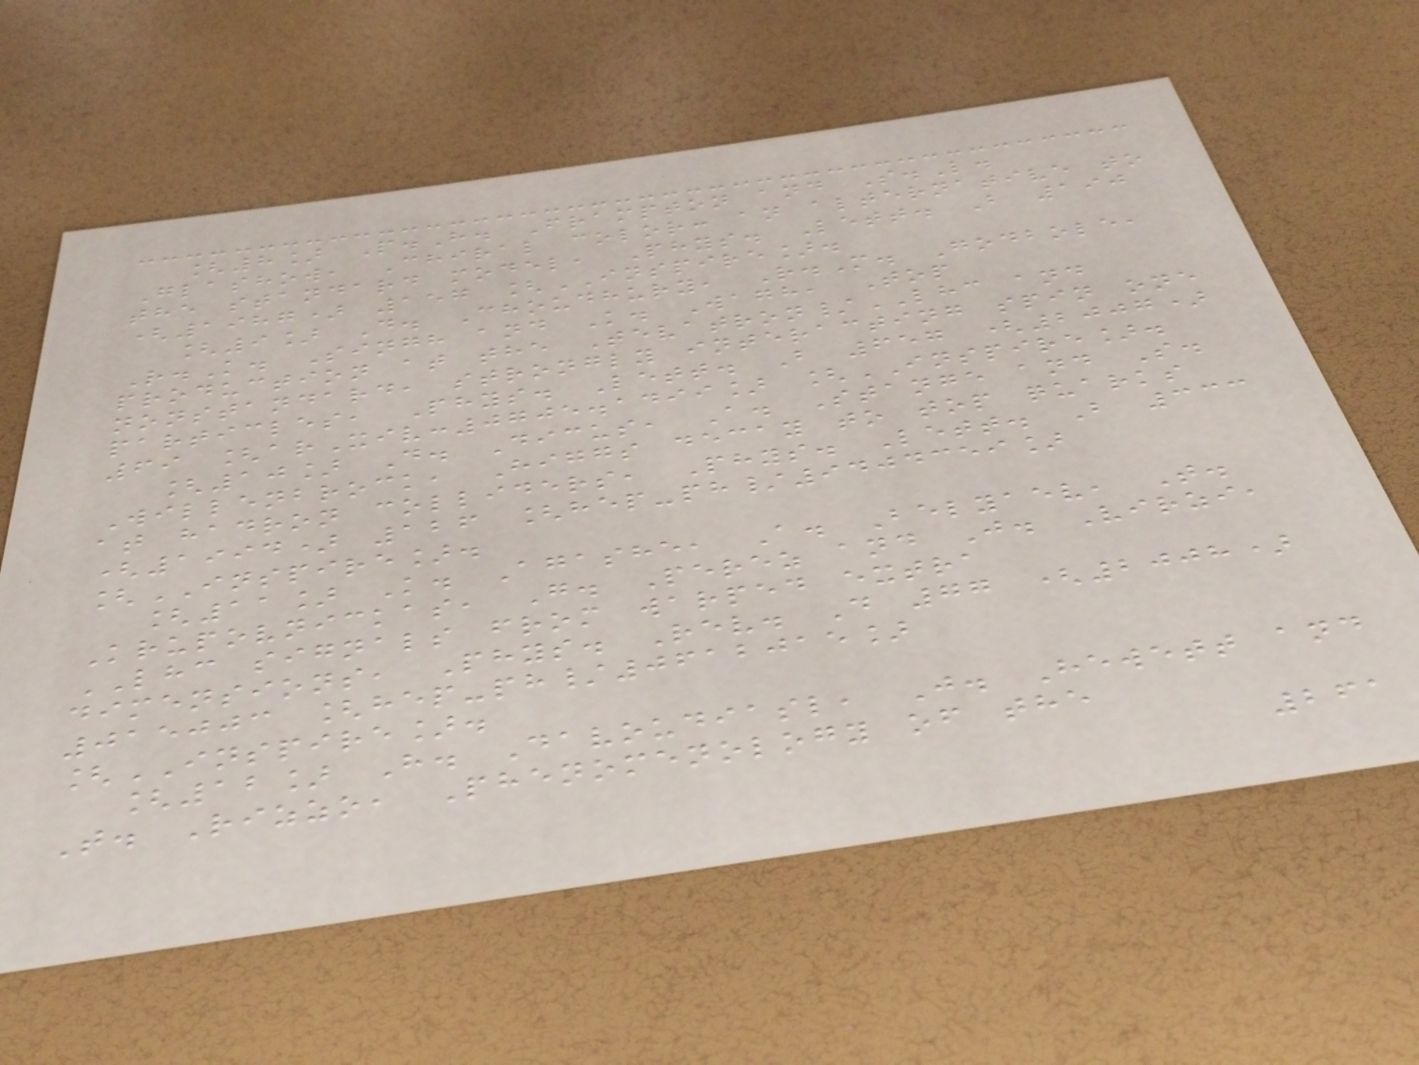[8] P.H. Frampton and S.L.
Glashow, Chiral color: an alternative to
the standard model, Phys. Lett. B 190
(1987) 157 [INSPIRE].
[9] D. Choudhury, R.M. Godbole,
R.K. Singh and K. Wagh, Top
production at the Tevatron/LHC and
nonstandard, strongly interacting spin one
particles, Phys. Lett. B 657 (2007)
69 [arXiv:0705.1499] [INSPIRE].
[10] D. Dicus, A. Stange and S.
Willenbrock, Higgs decay to top quarks
at hadron colliders, Phys. Lett. B 333
(1994) 126 [hep-ph/9404359]
[INSPIRE].
[11] K. Agashe, A. Belyaev, T.
Krupovnickas, G. Perez and J. Virzi,
LHC signals from warped extra
dimensions, Phys. Rev. D 77 (2008)
015003 [hep-ph/0612015]
[INSPIRE].
[12] H. Davoudiasl, J. Hewett and
T. Rizzo, Phenomenology of the
261
